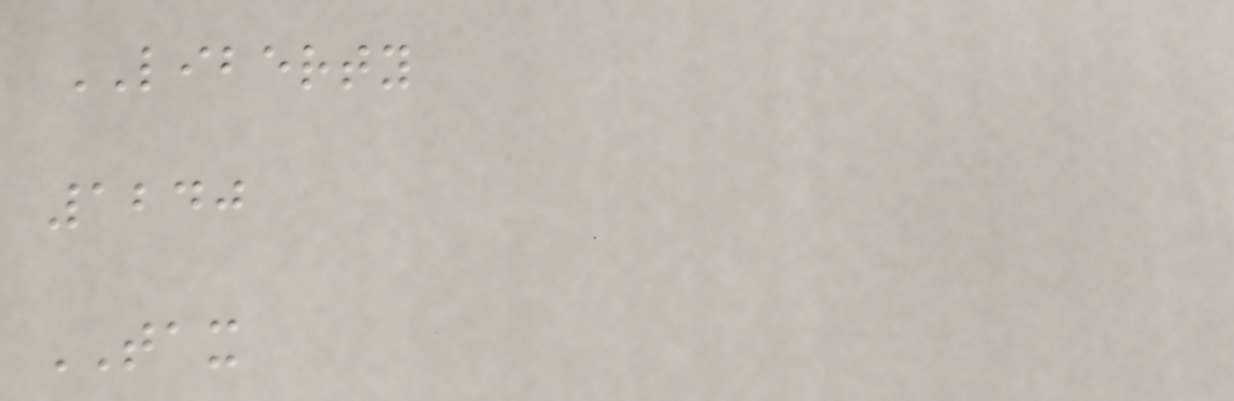LIBERTY
1240
TAX
